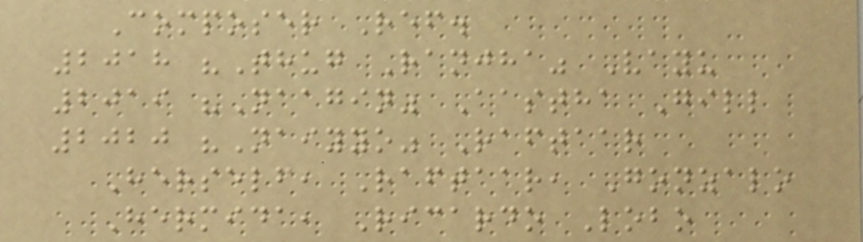Composer Ref.
2018 "Thug Ranjha" Vayu
2019 "Naagin" Aastha Gill
2020 "Naiyyo" Raftaar
Herself, Raftaar, Gonzalo
Hermida, Ricardo Lobo
